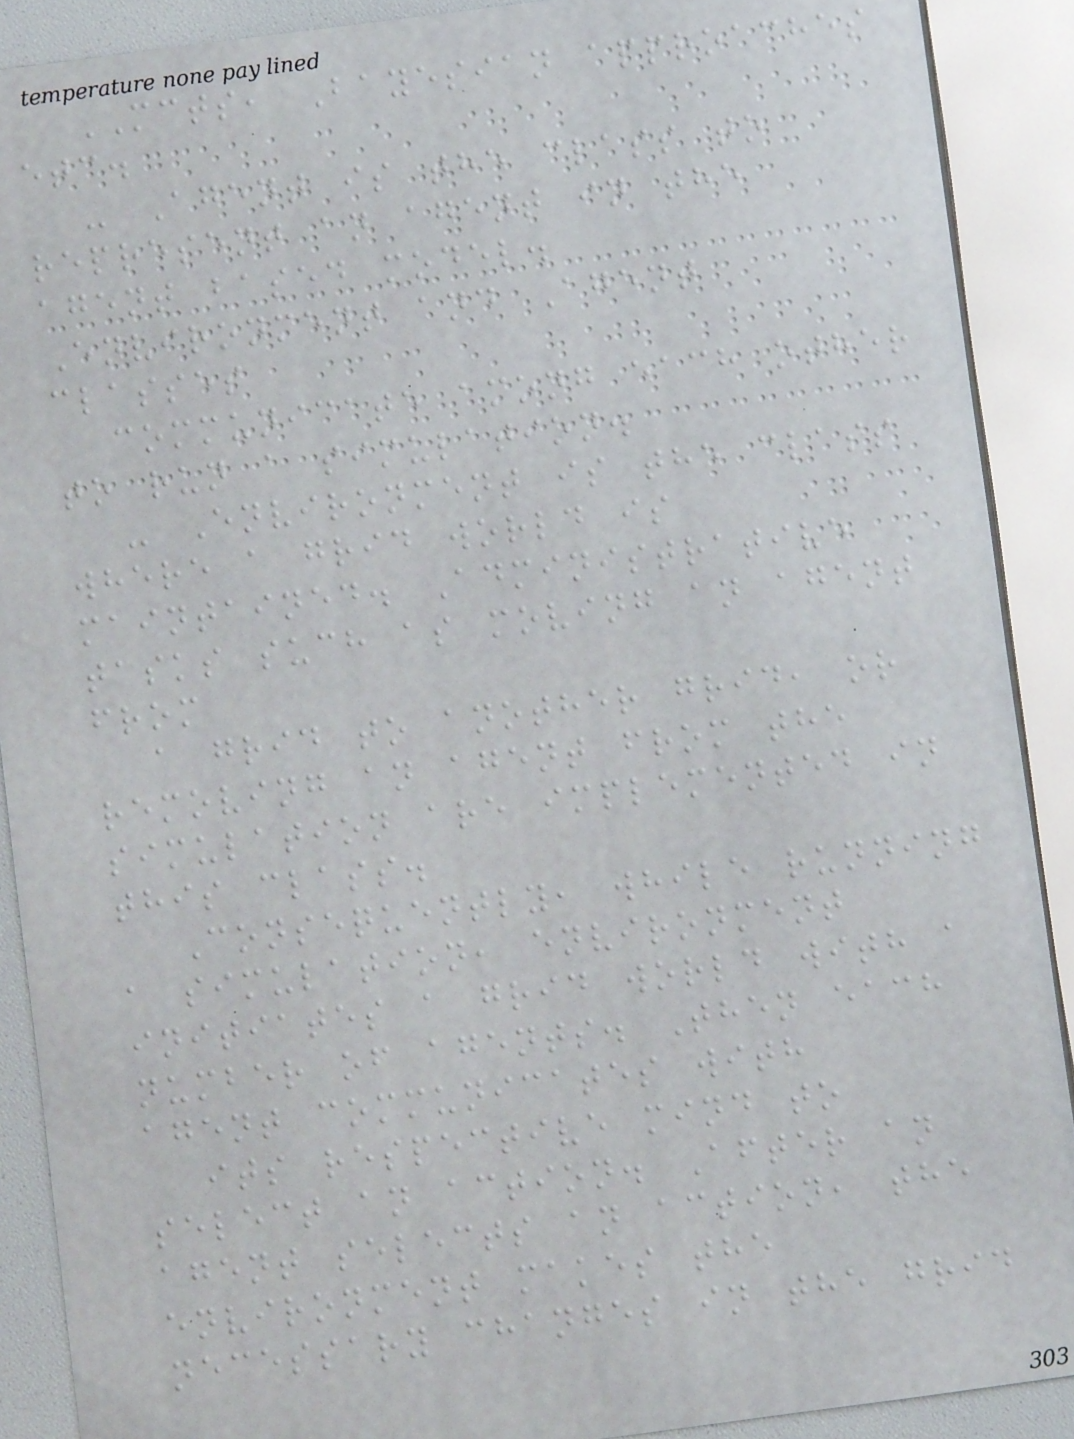MCTS, Bayesian approaches
etc.
- Agent is the class to
represent an agent in the
agent based model.
Environment and Agent
classes
communicate among each other
to run a simulation.
- Environment is the class
where a grid world is
maintained. Administrative
tasks such as moving an agent
from
a grid to another grid, or
removing an agent from the
simulation are implemented in
this class.
Consequently, while running
a simulation, environment
initiates a grid world with a
number of agents. Then each
agent communicates with
its respective mind to
select an action. After an
agent selects an action, the
environment makes the
necessary changes in the grid
